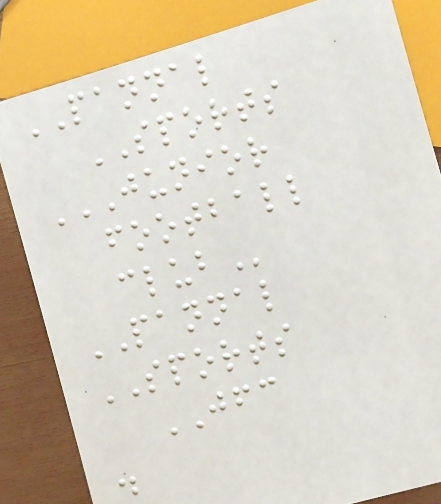PANNAL
SPORTS
JUNIOR
FOOTBALL
CLUB
PANNAL
SPORTS
JFC
.
